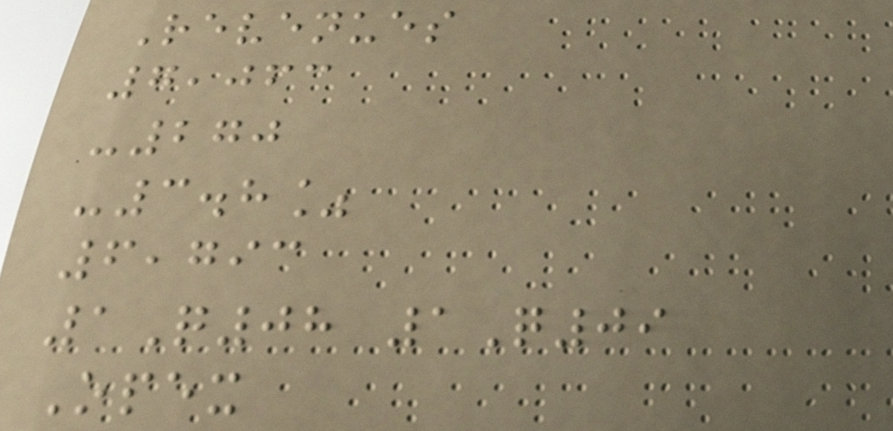Revenues
7,063
-270
-3.8%
6,793
1Q08 1Q09
Opex
